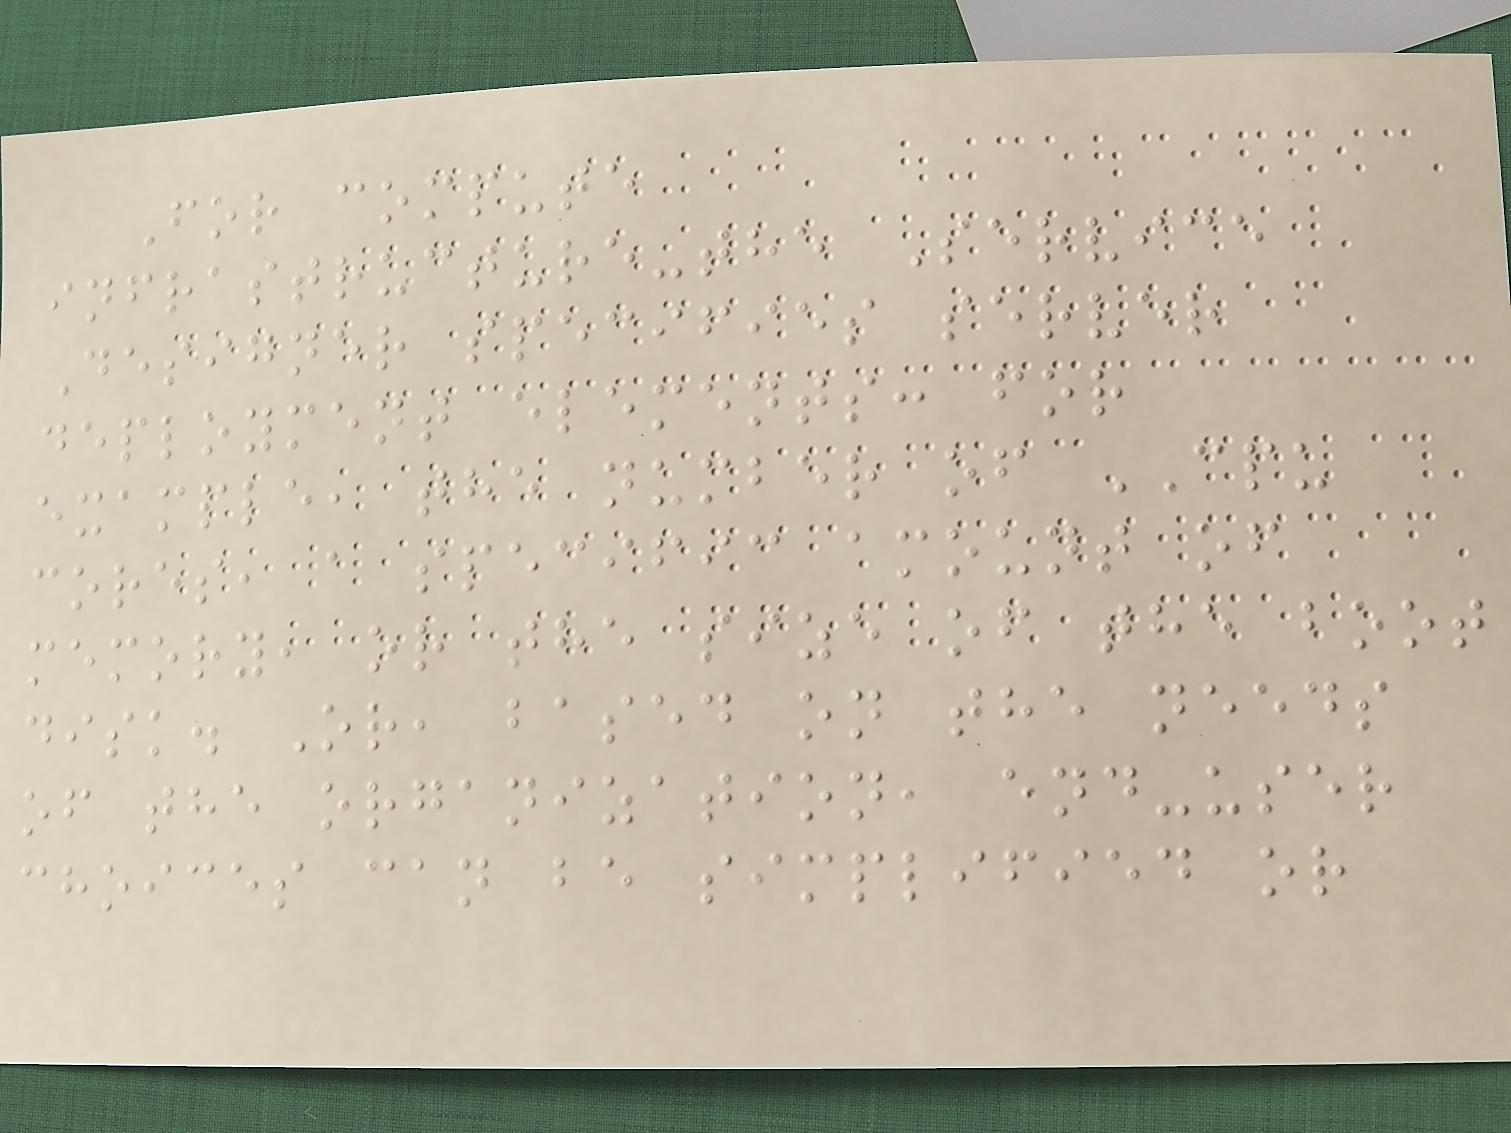For compute
infrastructure-the Service
Designer specifies server
deployment elements: for
example, the number of CPU
cores, a specific amount of
memory, or the size of the boot
disk. Or, based on the needs
of the organization, end-user
choices can be simplified or
